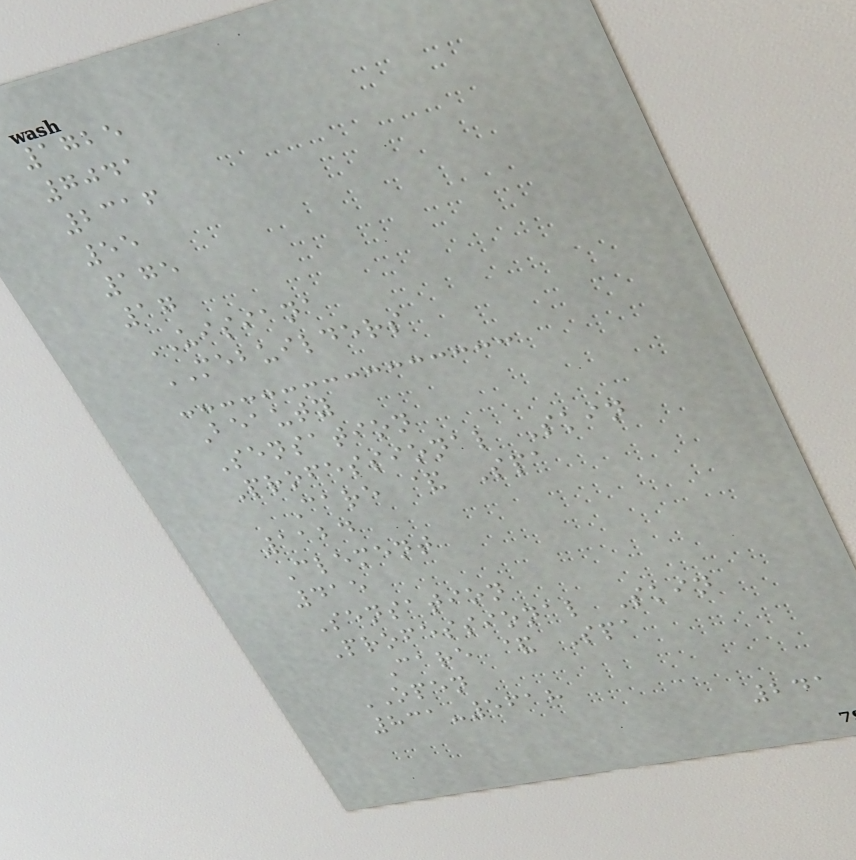1725
7041
2316
55
175
17
UISIANA
MEBUILDERS
Beauty
Sensation
Professional Skin
Care & Spa
1124
Clement
415
Sensation
Professional Skin
Care & Spa
OPEN
831-5618
241
